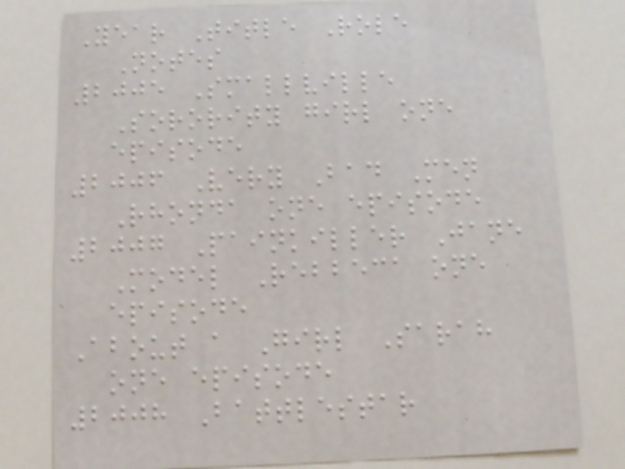Year Title Role
Notes
2005 Smallville
Sorority girl one
episode
2006 Very Bad Men
Rhonda one episode
2007 Painkiller Jane
Model Rebbeca one
episode
About a Girl Sarah
one episode
2008 Battlestar
